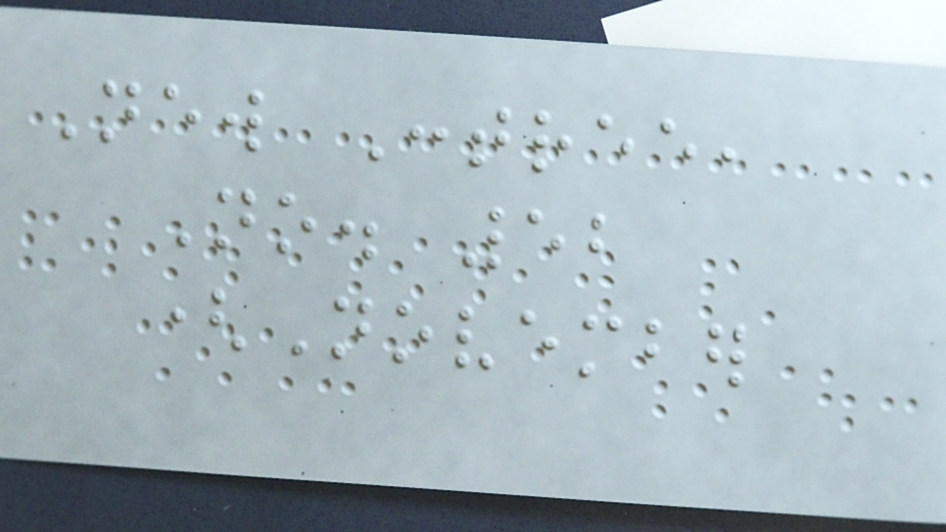New Contree,
No. 52
(November
